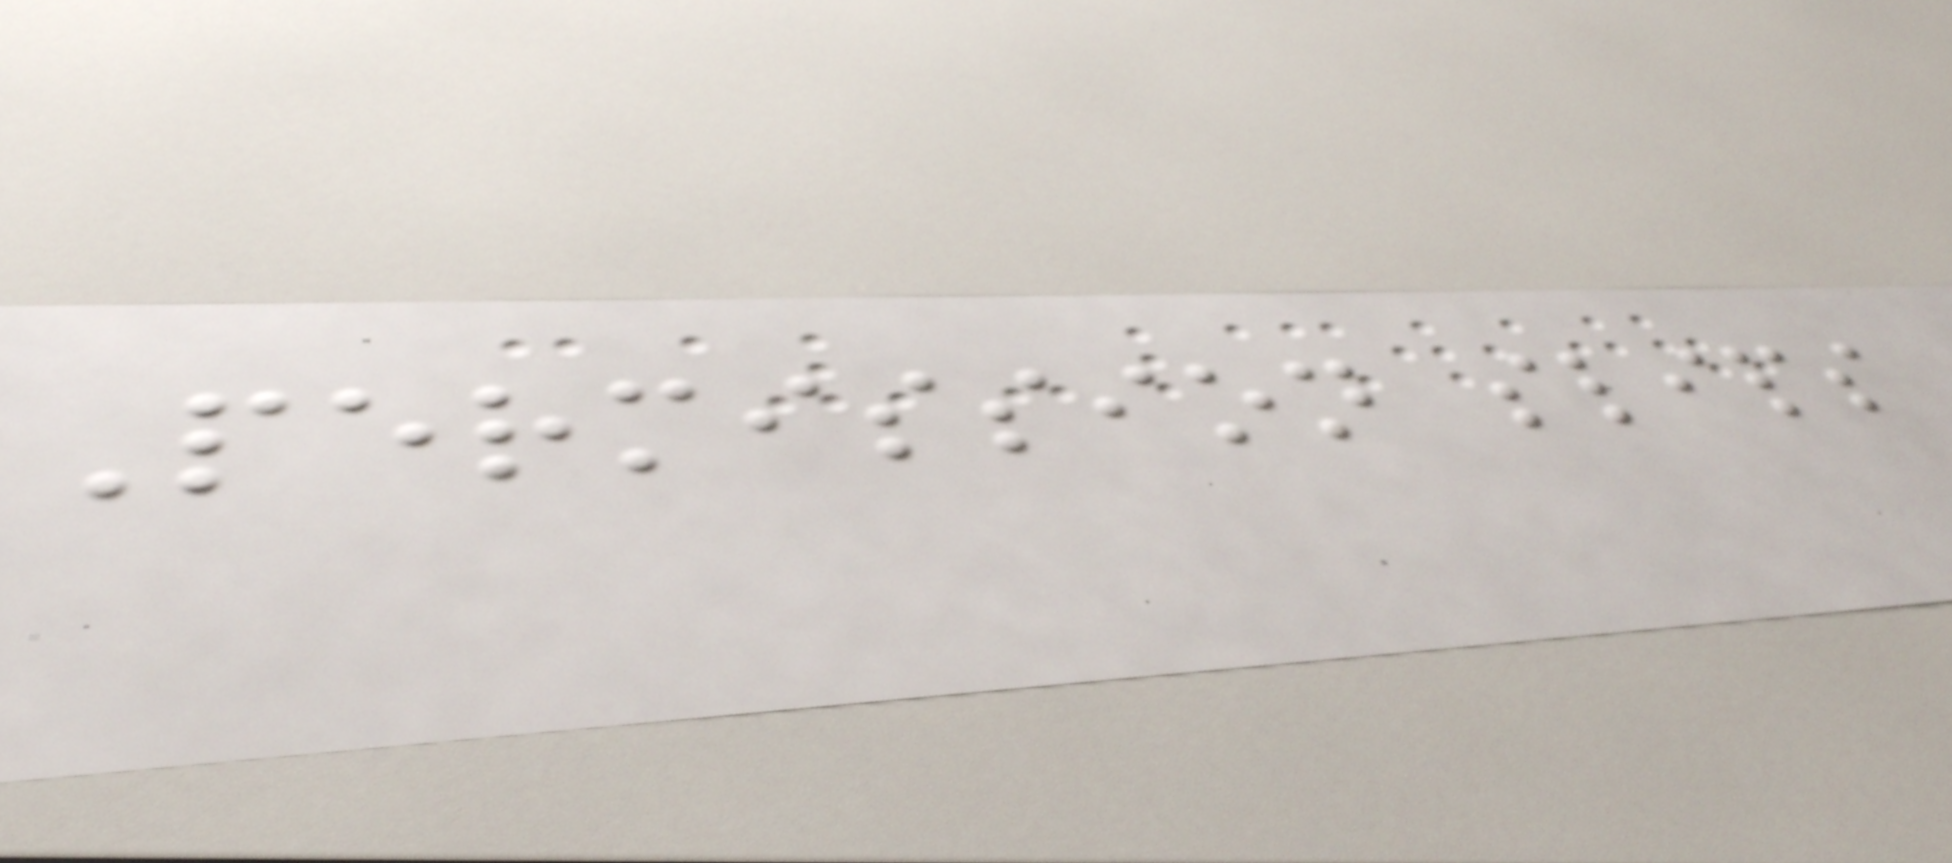Permission slips
